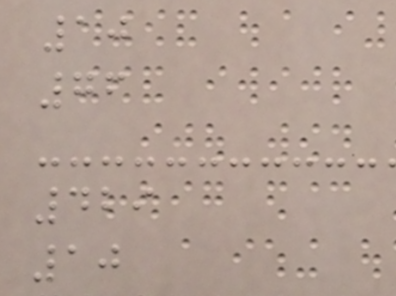10
76
429
10
